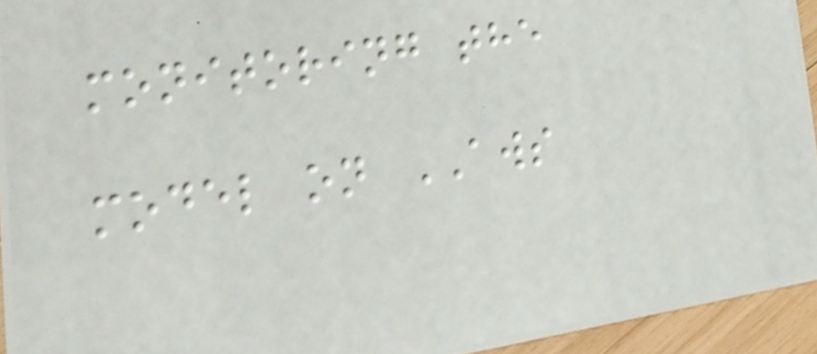monitoring the
model on AWS
